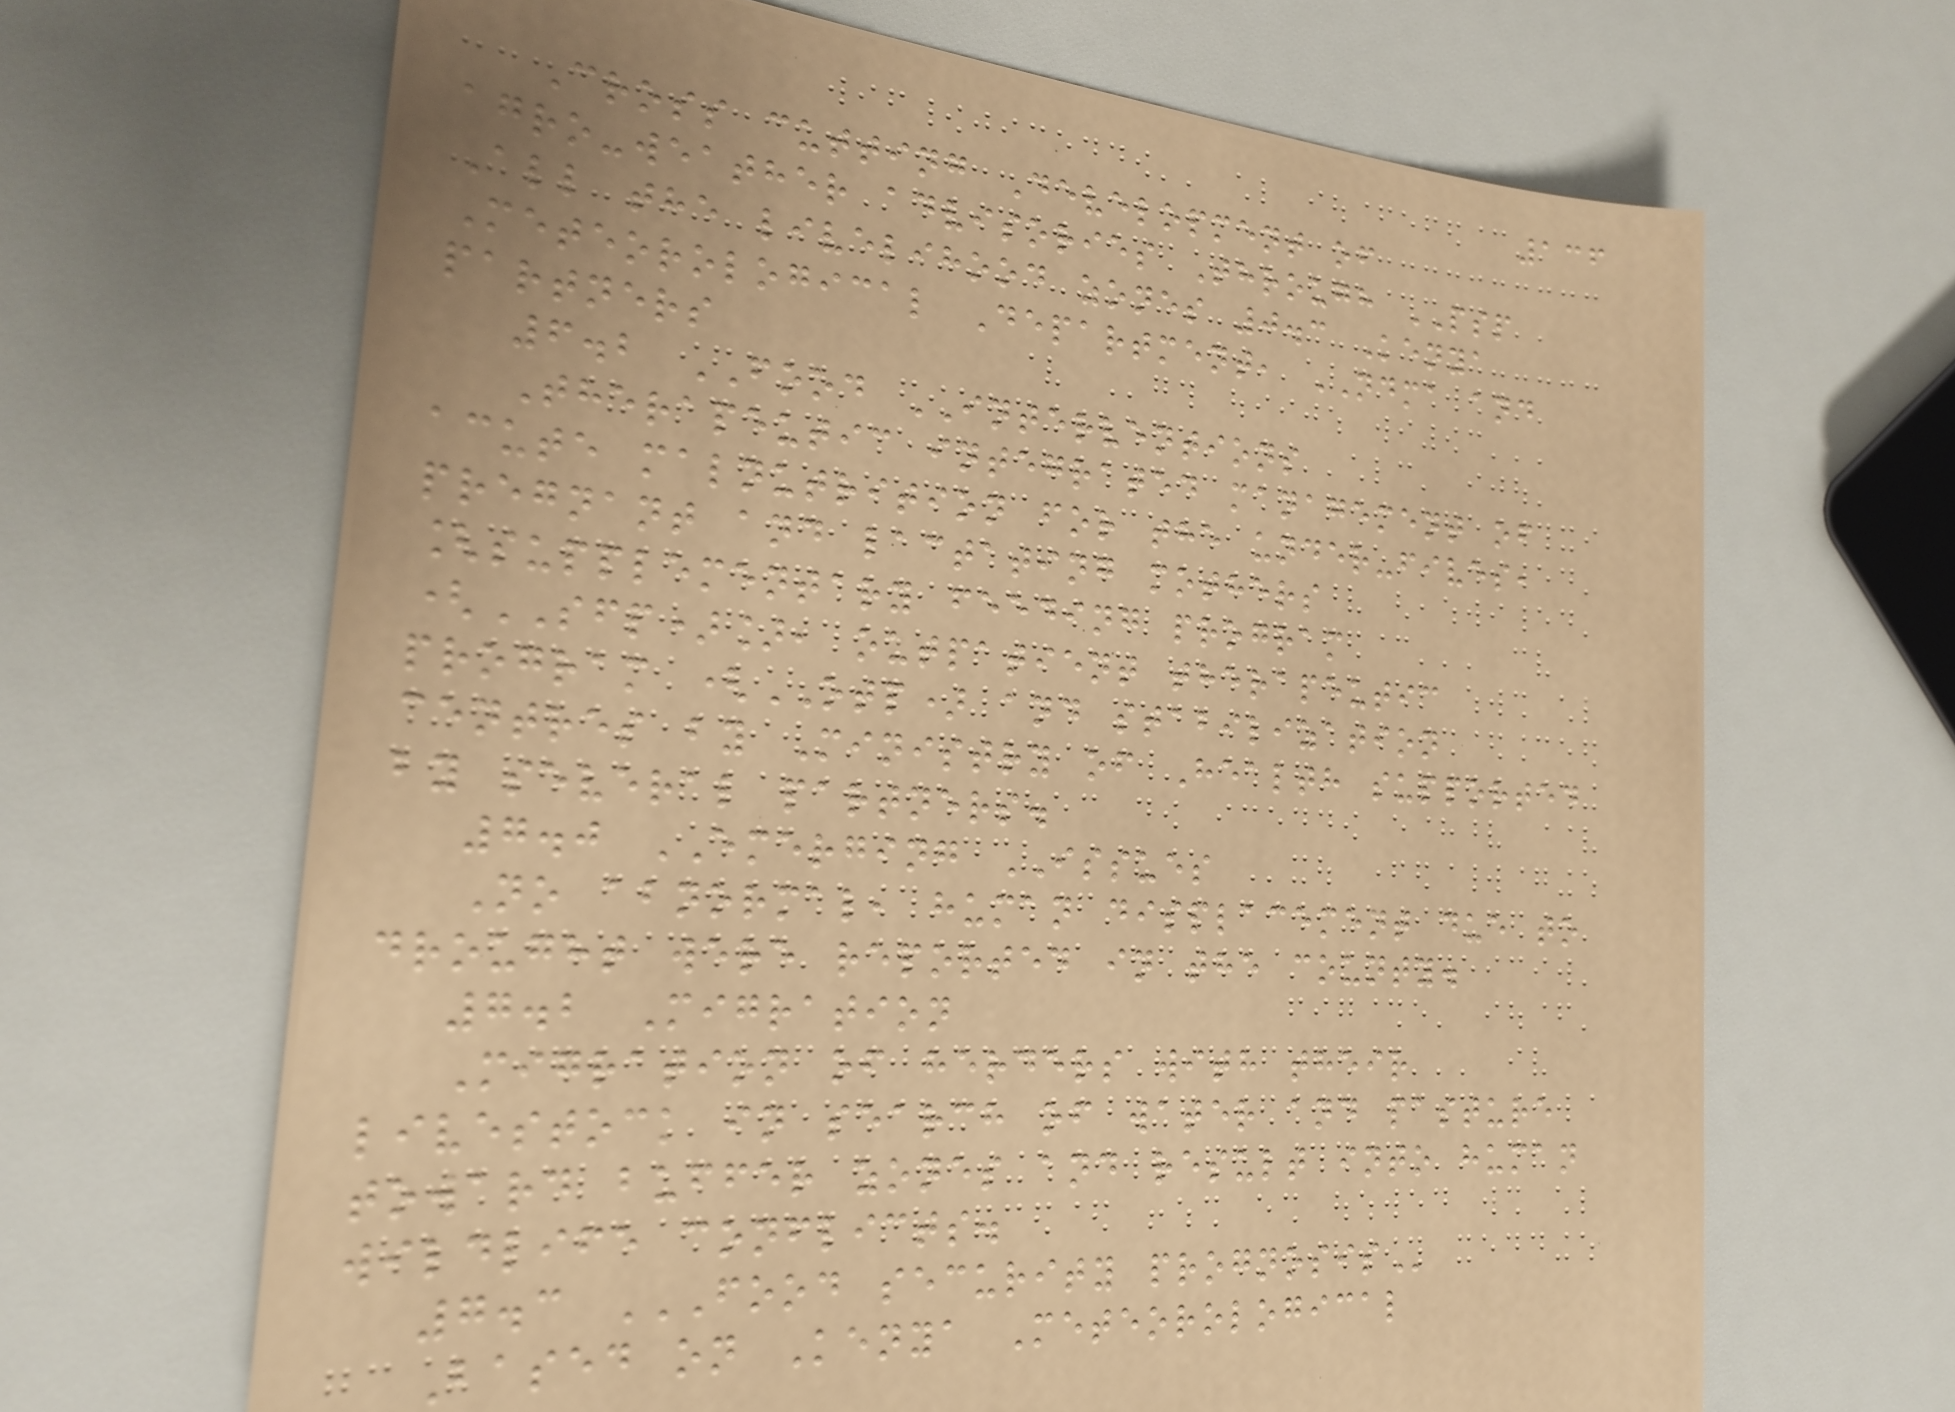136
Cross cutting Development of
agro-weather advisories Through PSP
All the livelihood zones 0.3 Kenya
Meteorological Department, NDMA and
partners
6.2 FOOD INTERVENTIONS
Therapeutic integrated management of
acute malnutrition for the under-fives,
pregnant and lactating mothers
[supplementary feeding program
(SFP)], outpatient therapeutic
program (OTP) and stabilization
centres by Ministry of Health supported
by several partners.
7.0 EMERGING ISSUES
No abnormal, human displacement due to
drought were reported in the county.
7.2 Migration
Migration of herders with their
livestock in search of water and pasture
toward buffer zones and result into human
wildlife conflicts.
7.3 FOOD SECURITY PROGNOSIS
Based on Kenya Meteorological
